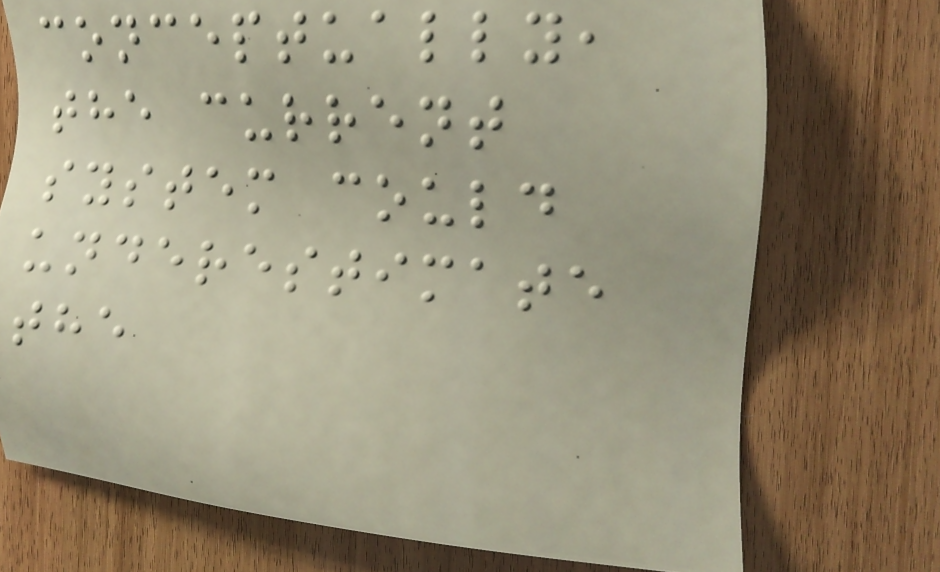conceptually,
the current
system could
underestimate
the
